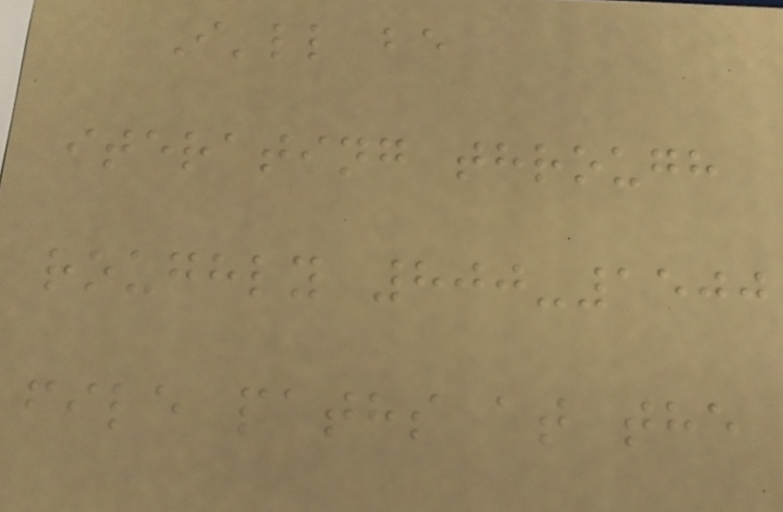I'll be
iterating through
roughly 800-1500
file paths at the
